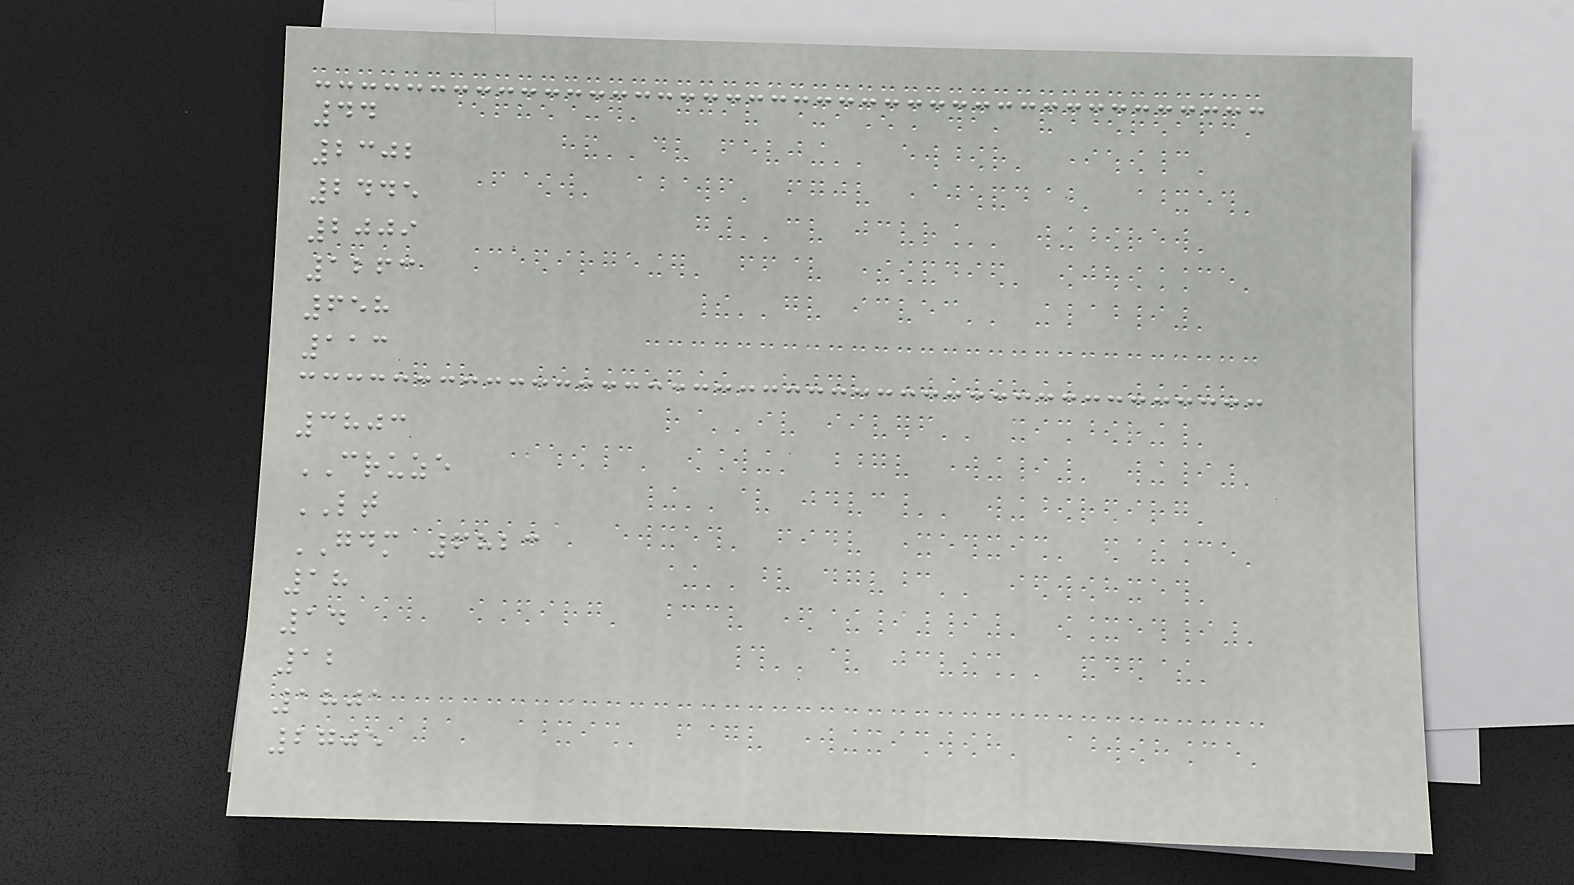44
2302
2445
2009
1263
658
113
3803
CRUZE
LT
GDM 6823
18
14
12
1801
2705
